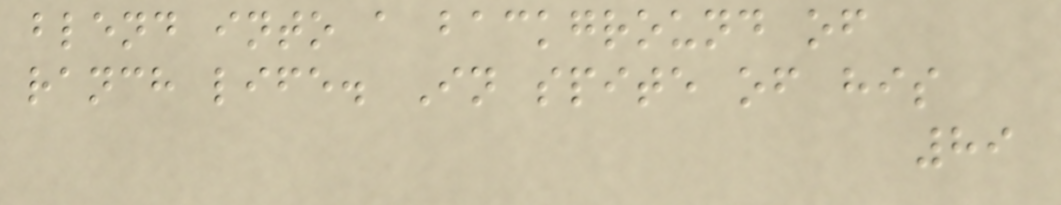blend into a background of
ranch life. In spite of his
89
